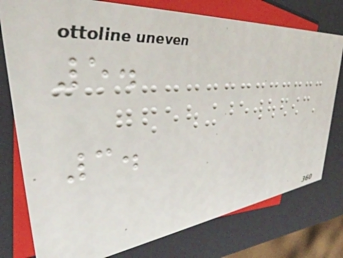5.
3.
